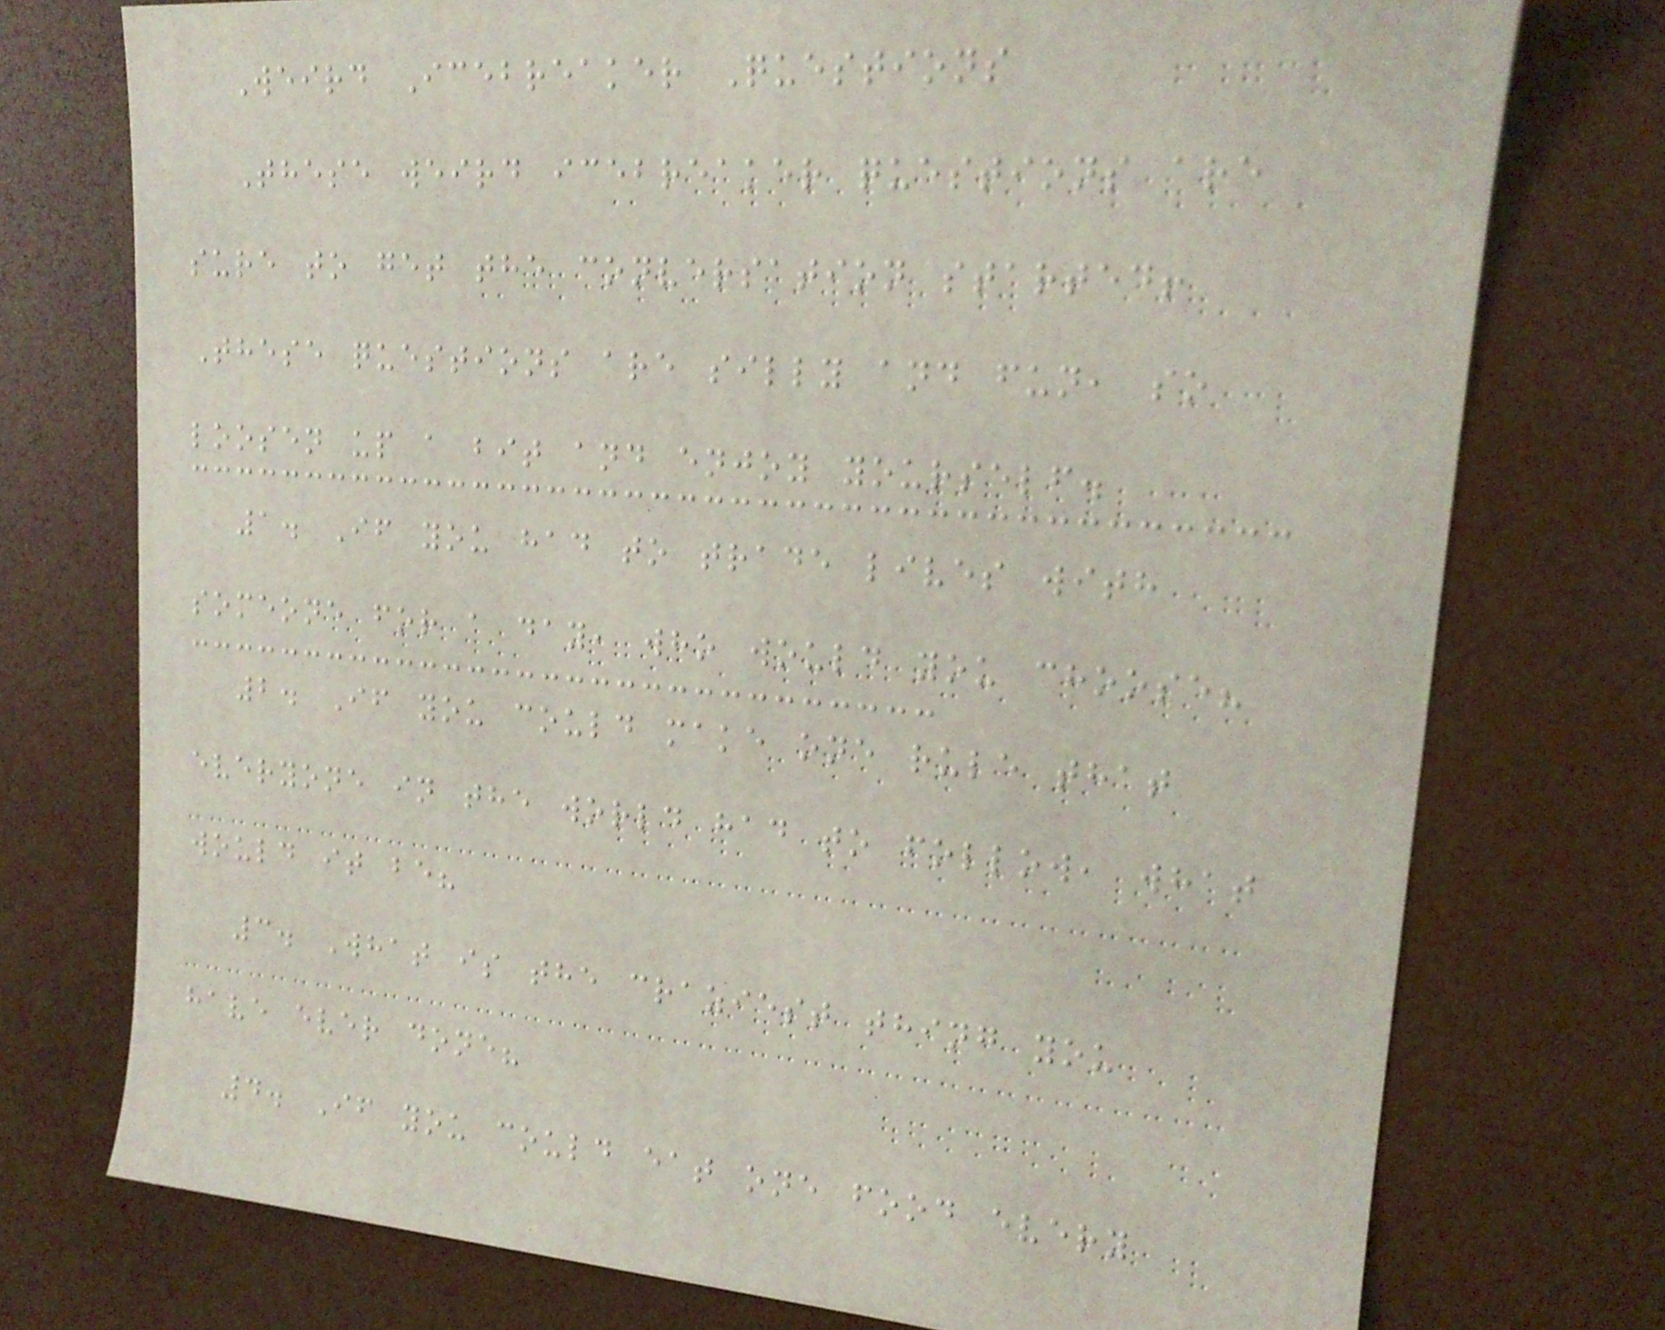Weird Icebreaker Questions
These weird icebreaker questions are
sure to get the conversation started!
These questions are silly and fun, so
loosen up a bit and enjoy yourself.
1. If you had to trade lives with
someone for a day, who would you choose?
2. If you could make one rule that
everyone in the world had to follow, what
would it be?
3. What is the craziest thing you
have ever done?
4. If you could eat one food every
